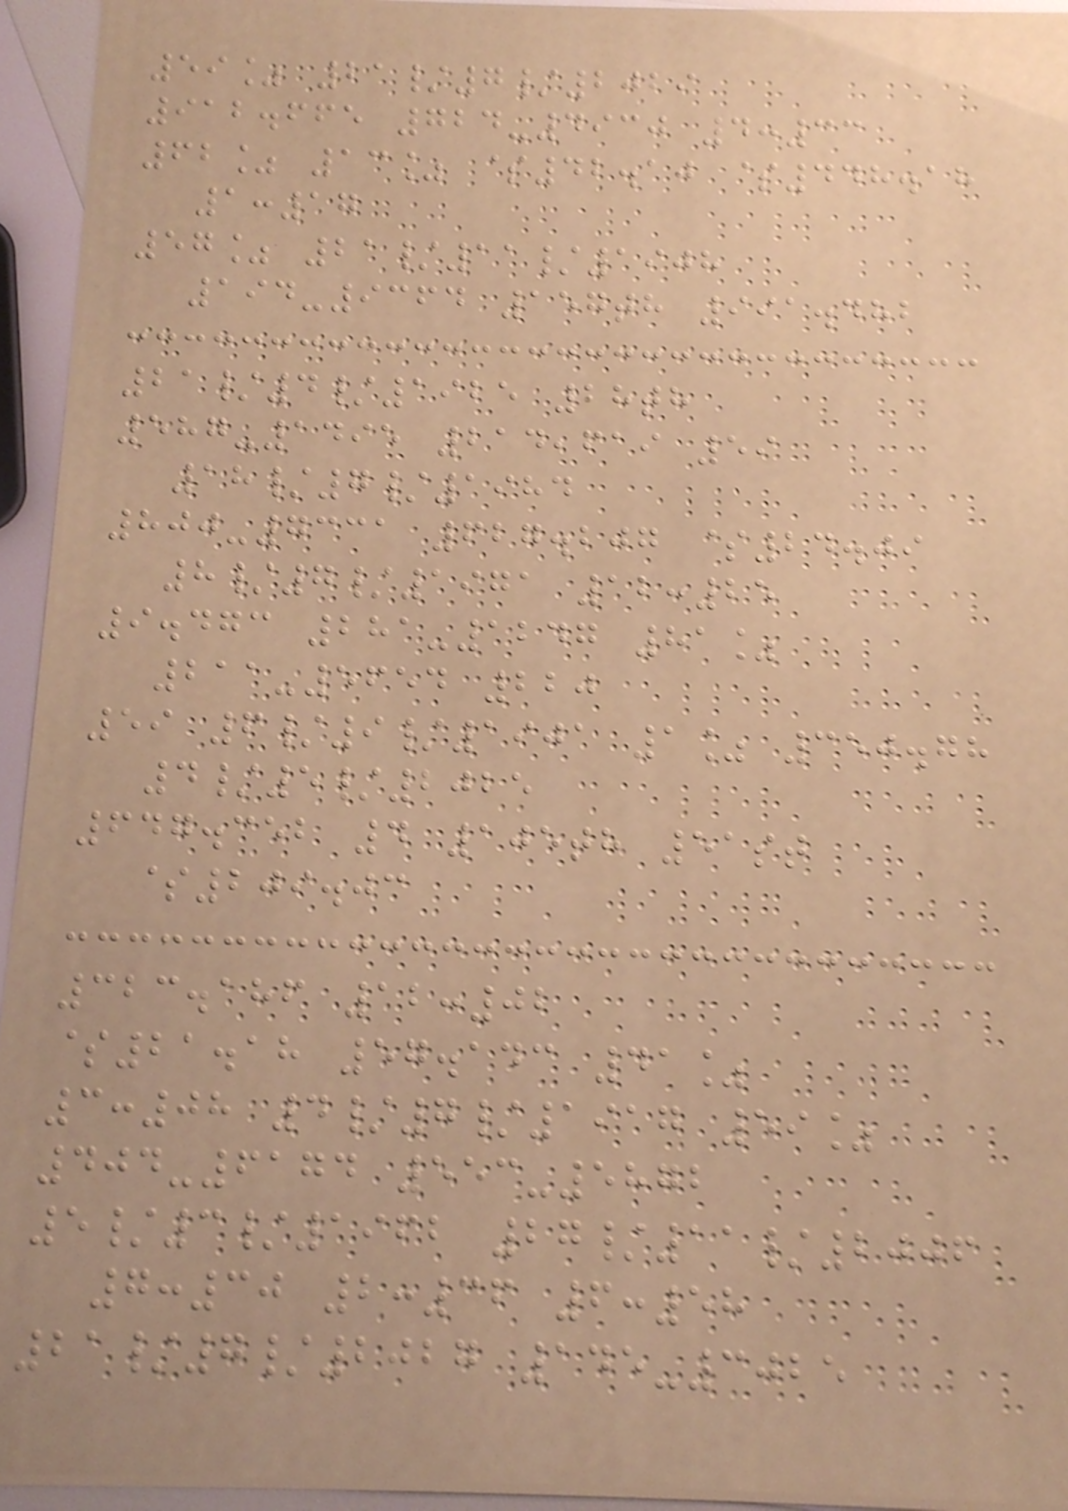59% 21/7/2029
912.665 724-4930 4:33
62% 13% $42.10 $448.18
1:17
57% 21/11/1908
194-9364 157th 991.482
21/4/1925 28th
587-1495 214,619 59
18/7/1984
800-7331 627.207 $24.09
8/7/1971 12:25
9.473 281-1247 81%
211-5654 220
59 6/9/1901 1% 350.78
4/5/2025
647.352 4 105th 51st
$209.03
323.186 12:02
$21.18 57.143 41%
3:08 4/7/1917 59%
404-6174 553-5872
5/3/1962 27/11/2006
7:30 2:36 6:58
21/7/2027 145-3025
